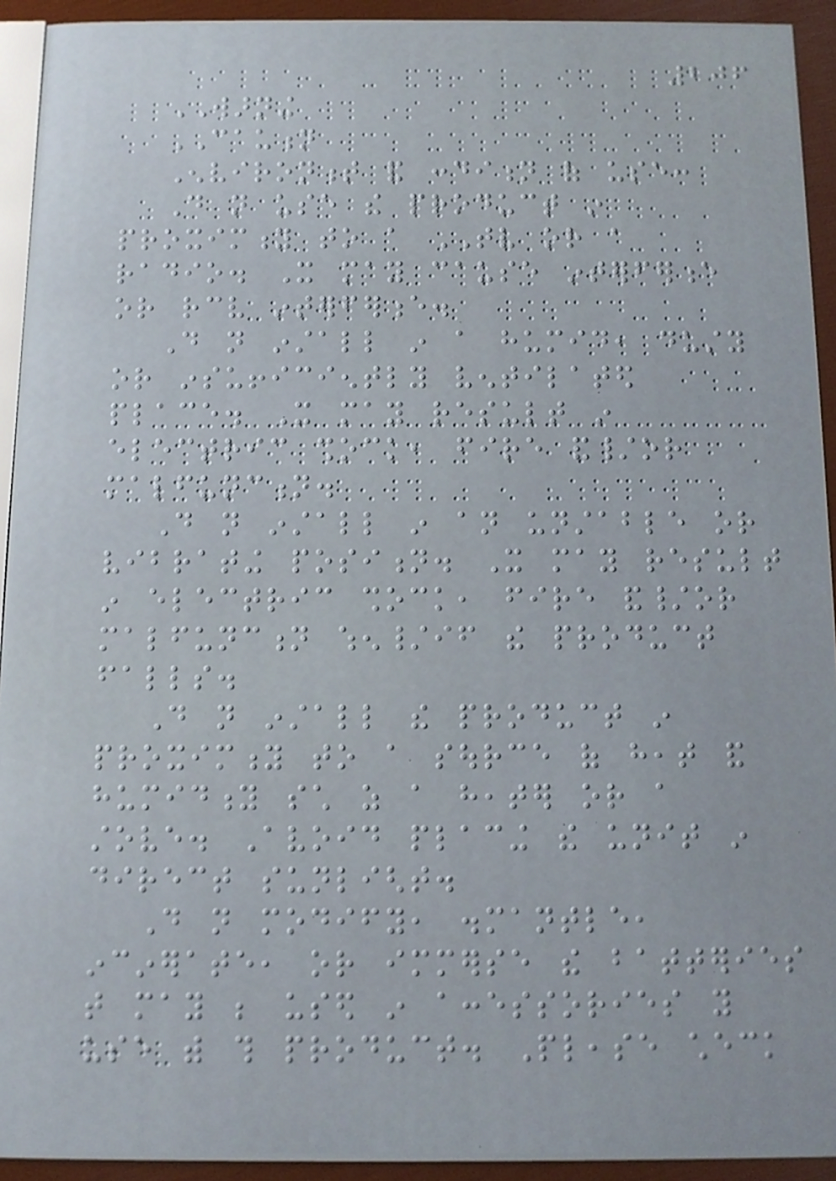206
WARNING
CAUTION
Environment and condition of use:
Do not use the product in
proximity to a TV or a
radio. It may cause interference
or receive interference.
Do not install in a humid, dusty
or insufficiently ventilated
place. It may result in
electric shock, fire and/or
malfunction.
Do not install in an unstable or
vibrating position. It may result
in electric shock, fire and/or
malfunction when/if the product
falls.
Do not install the product in
proximity to a source of heat and
humidity such as a heater or a
stove. Avoid placing the unit in
direct sunlight.
Do not modify, dismantle,
incinerate, or immerse the batteries
that may be used in accessories you
use with this product. Please check
